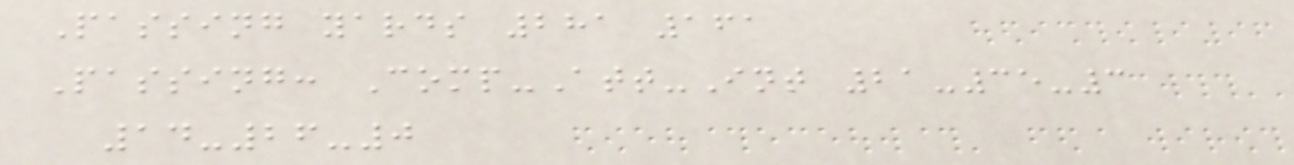Passing yards 281 161
Passing: Comp-Att-Int 21-35-3
14-26-0
